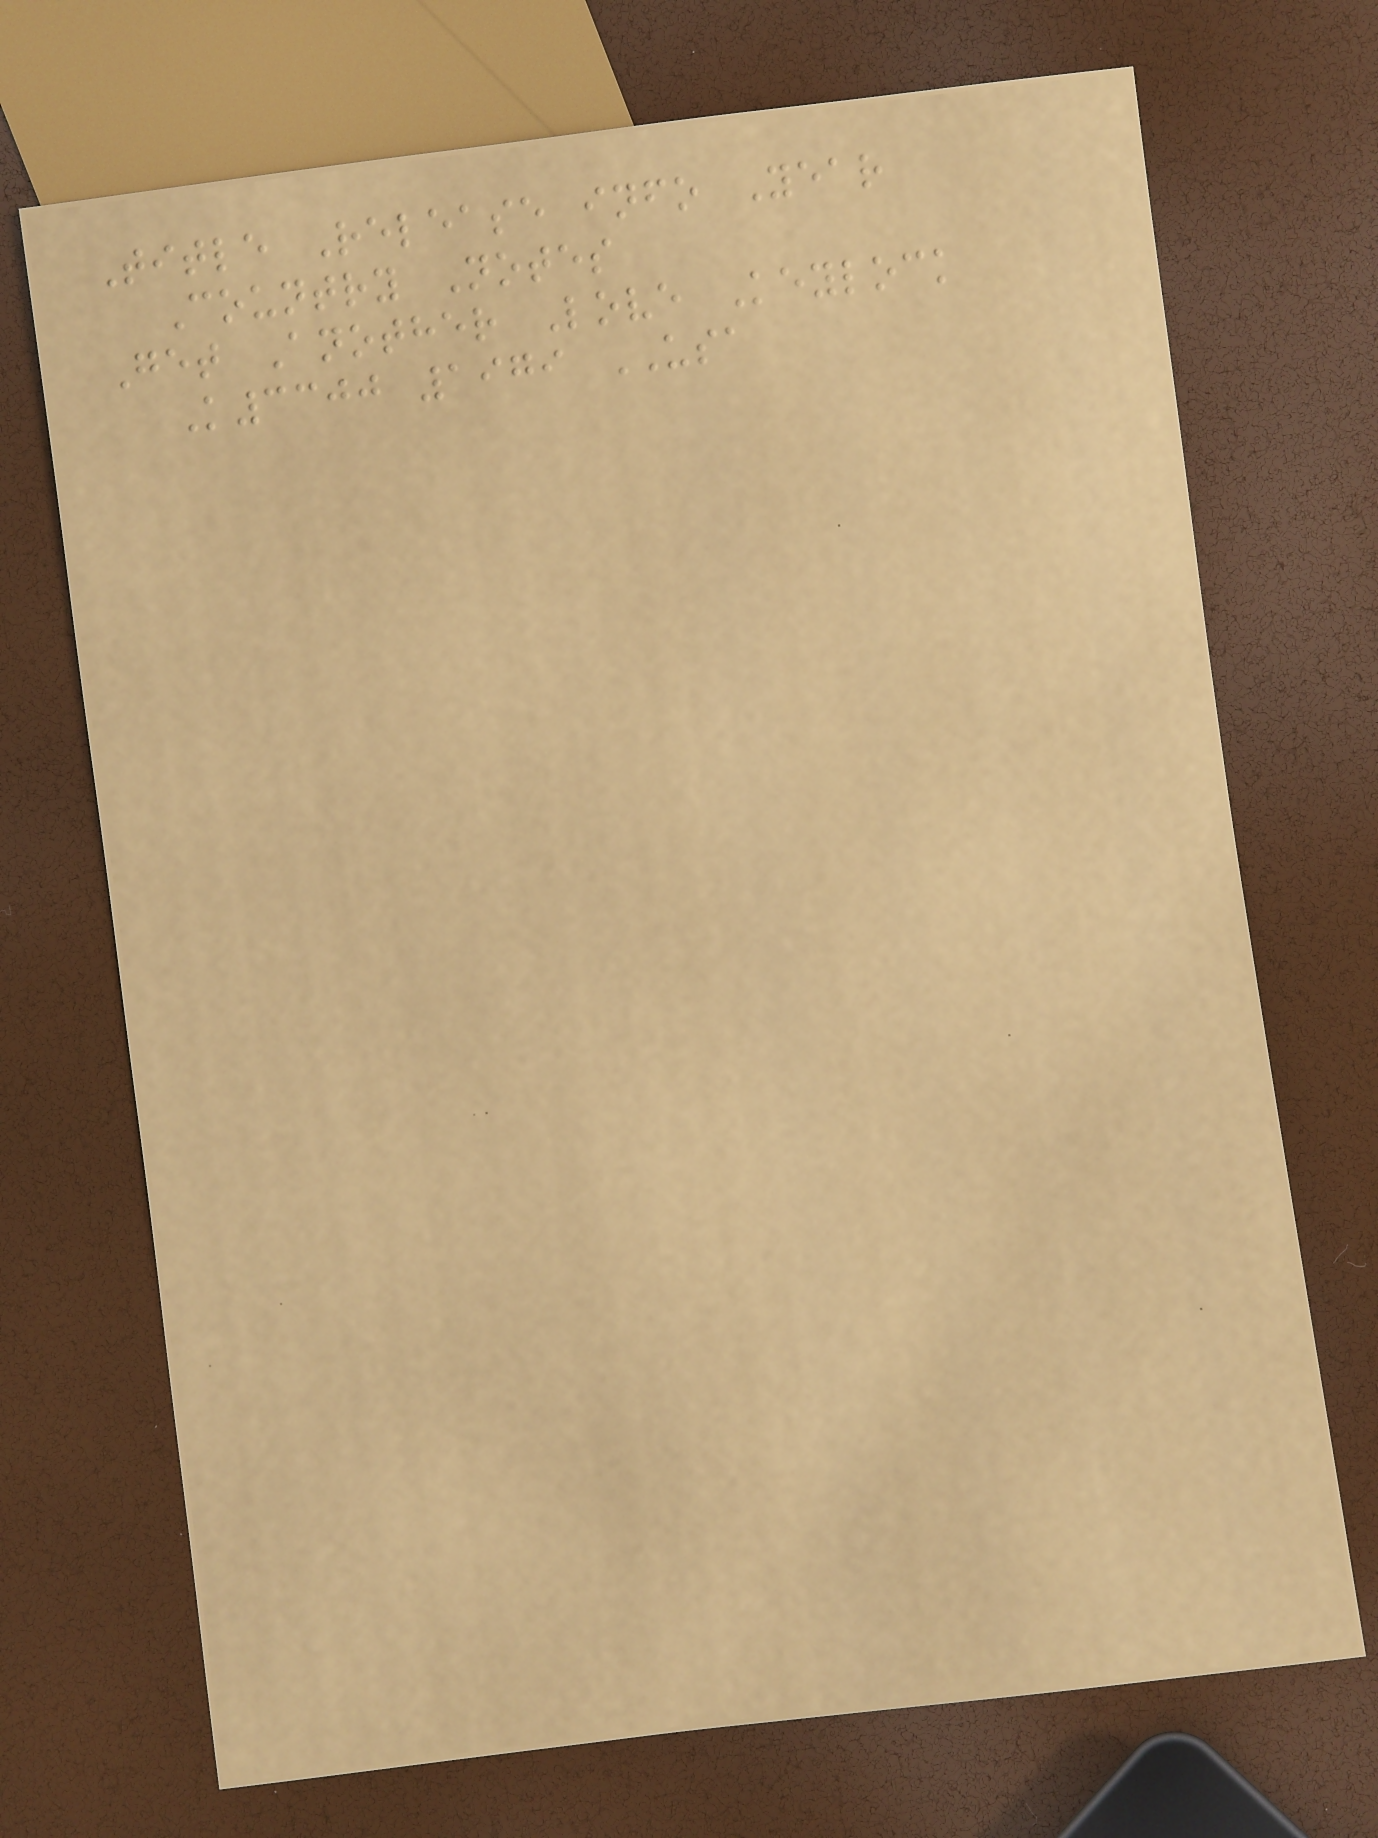Title Release info Year
Country Notes
Get Another Love Keylock
K3300 1979 USA
